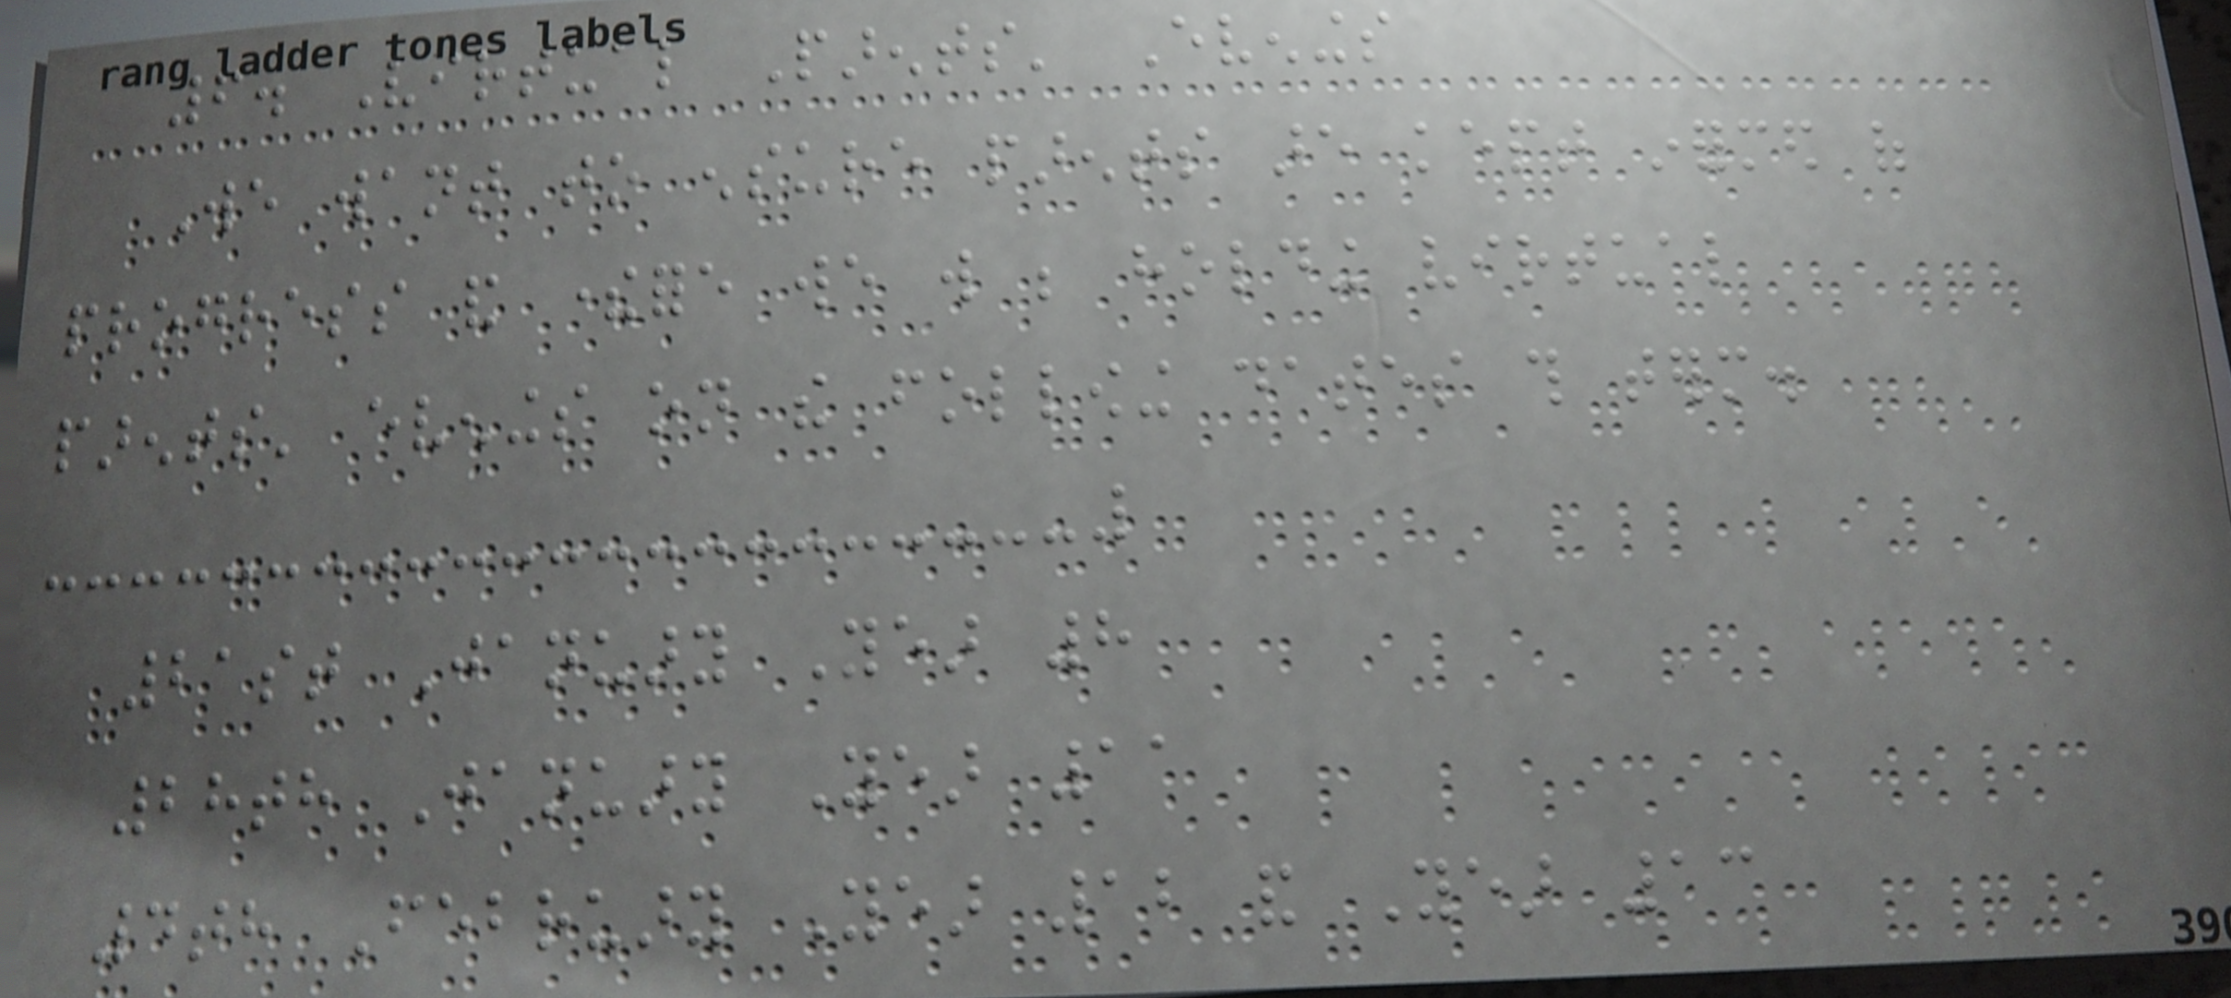6. Virtual Parents' Evenings
We want to ensure parents are kept informed of
progress and therefore we will be holding virtual
parents' evenings on the following dates this term.
21st January Year 8
28th January Year 11
4th February Year 12 and Year 13
